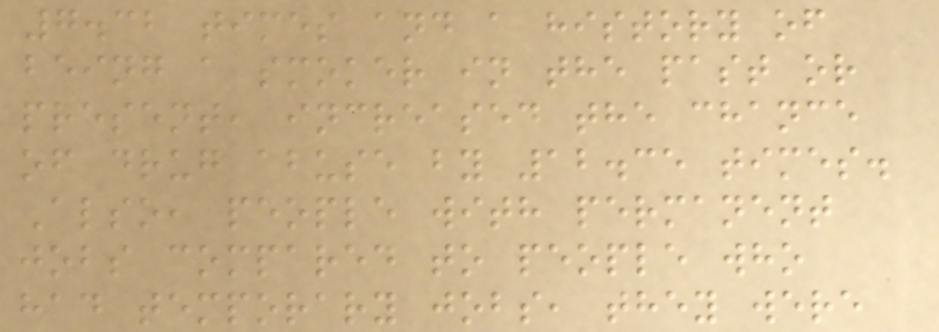7.32 times and a history of
being a smoker in the past or
present, increased the chance
of drug abuse by 12.35 times.
Also, people with permanent
jobs compared to people who
had temporary jobs, they were
